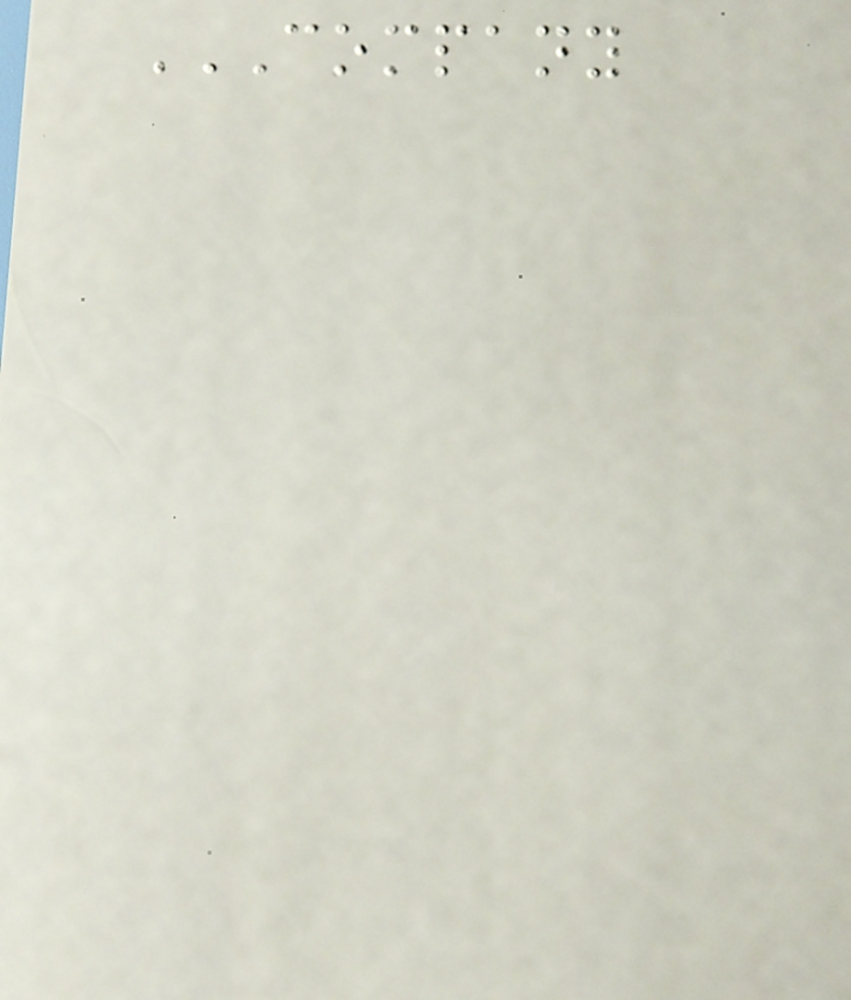COMPANY
